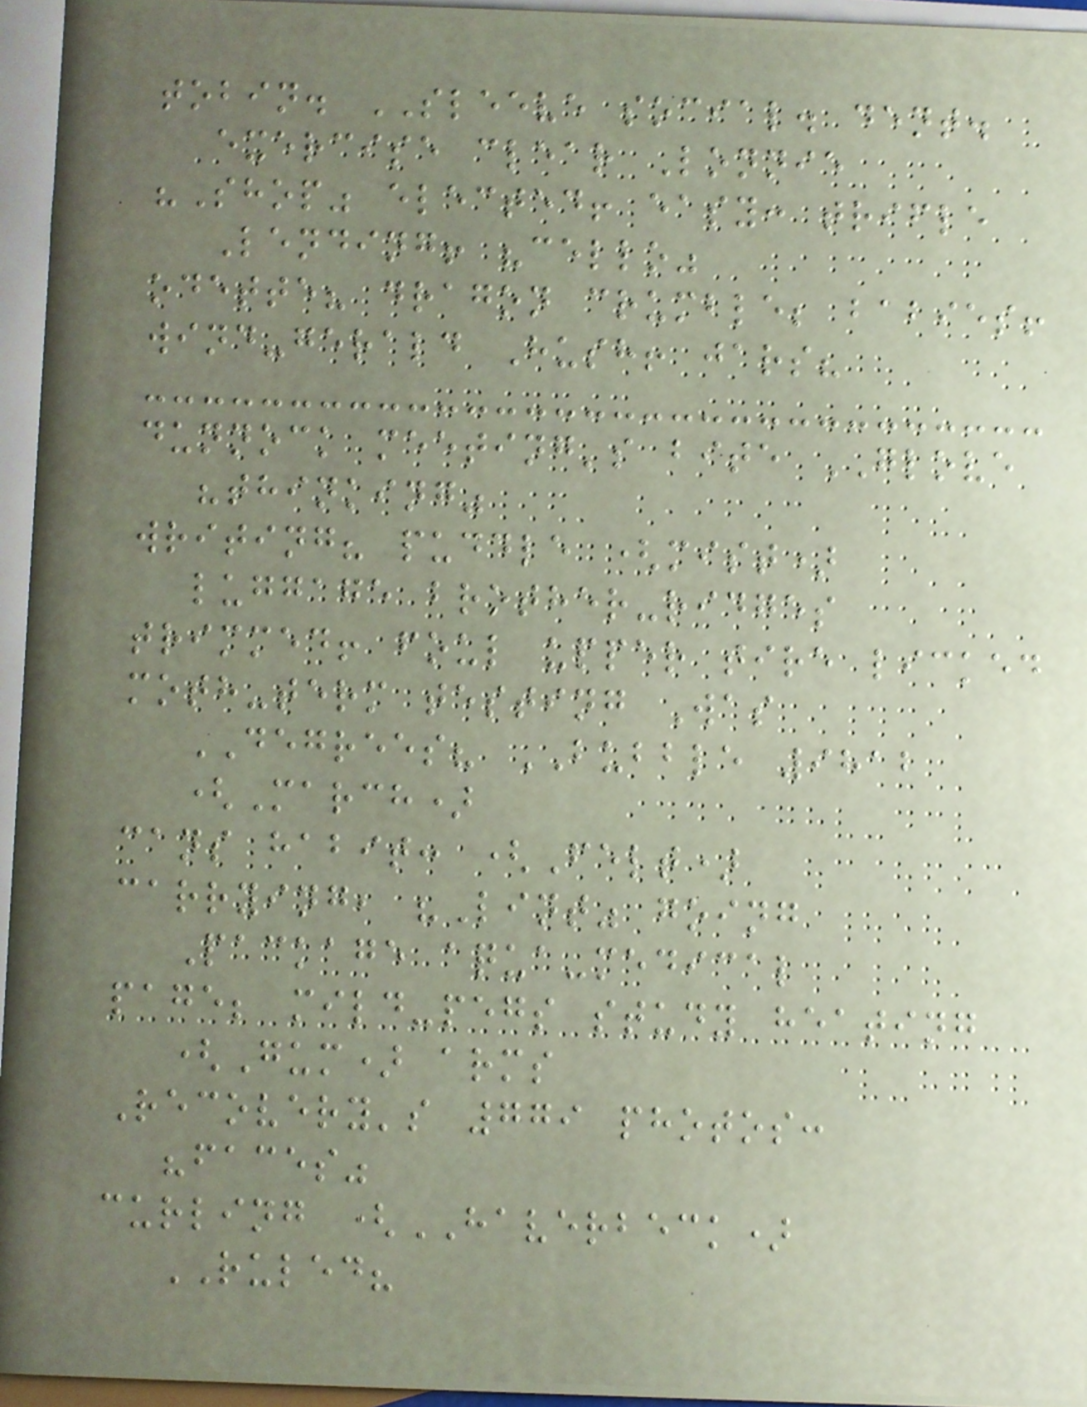tobin. SLEEVE social. dent.
exercise clear Lonnie
"Shop" elected! easy: trifle
Lending! "cello"
odette? dragon crumble; babies!
wind-gerald Hush! jars?
dunnock meeting's bite GLOVE
"thinking"
writing? puddle (mist)
luggage brother-ridges
trimmed! foul upper tire licked
moth-term testing Was
DEGREES? BUBBLE 9812
(March)
cans habit: (Felt)
carrying, "Lint" going
Package aqua-medical
page; mild-pegs study heating
(Gum) arms
Recovery's 779 photos:
"faces"
curling (HAVERBECK)
RULED?
